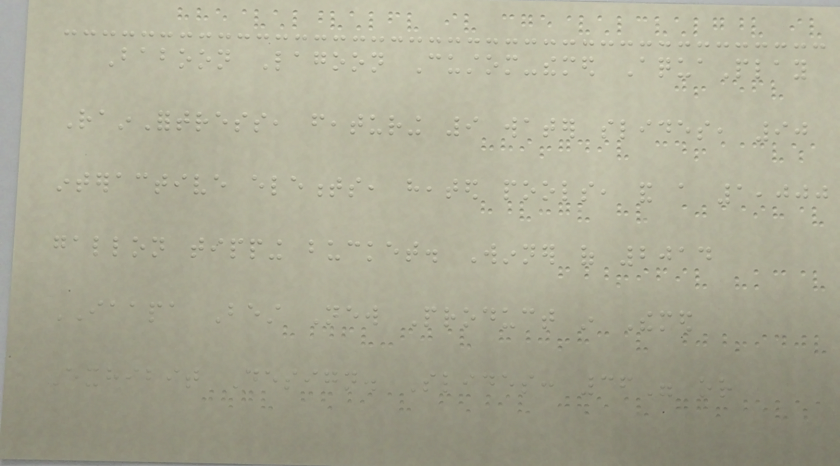Baboon Lagoon Custom-themed AquaPlay
RainFortress, featuring 9 water slides, 90
interactive elements, heated pools, and a 1,000
gallon tipping bucket. Winner of 2014
IAAPA Best New Product in Themed
Exhibit Design. Slides: 36" or
